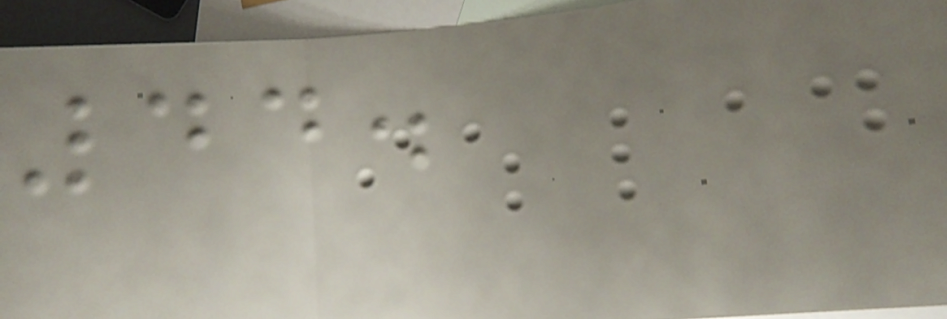44.
